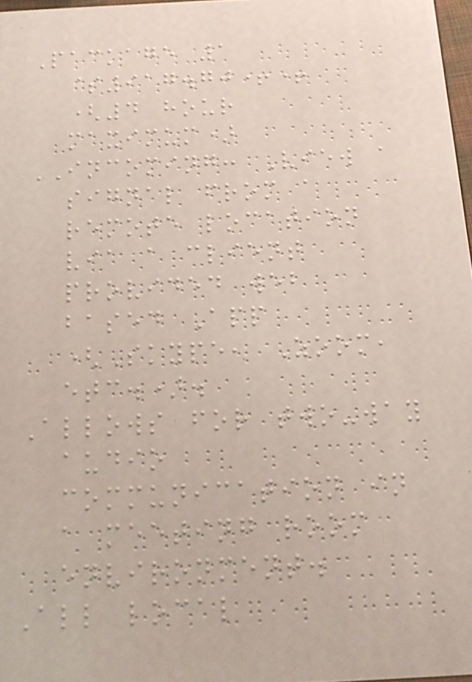Package 1
$917.70++
(4 hour
maximum)
INCOMING: View a
signal from a
remote location
via a client
provided web
based App
(Skype, Zoom,
etc.).
Allows for two-way
audio
communication in
a meeting room
environment.
All local
